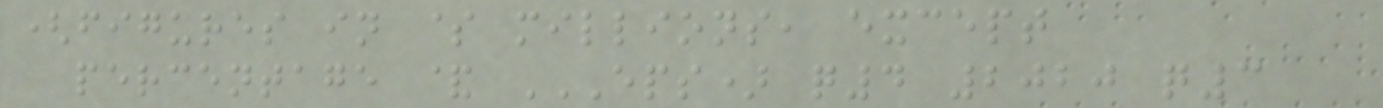(figures in $ millions, except
percentage & EPS) Q4 2020 Q3
